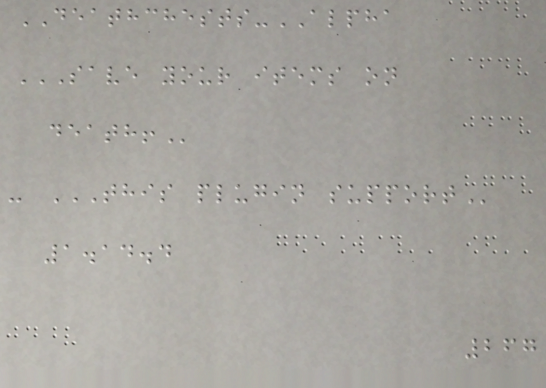DEATHCHESTS-ALPHA
SAVE YOUR ITEMS ON
DEATH!
- THIS PLUGIN SUPPORT
1.14.4
267
